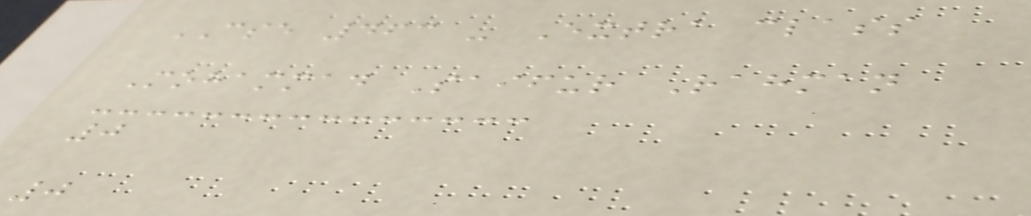CSE 463 - Extra class
Mohammad Saifur Rahman
0
0
